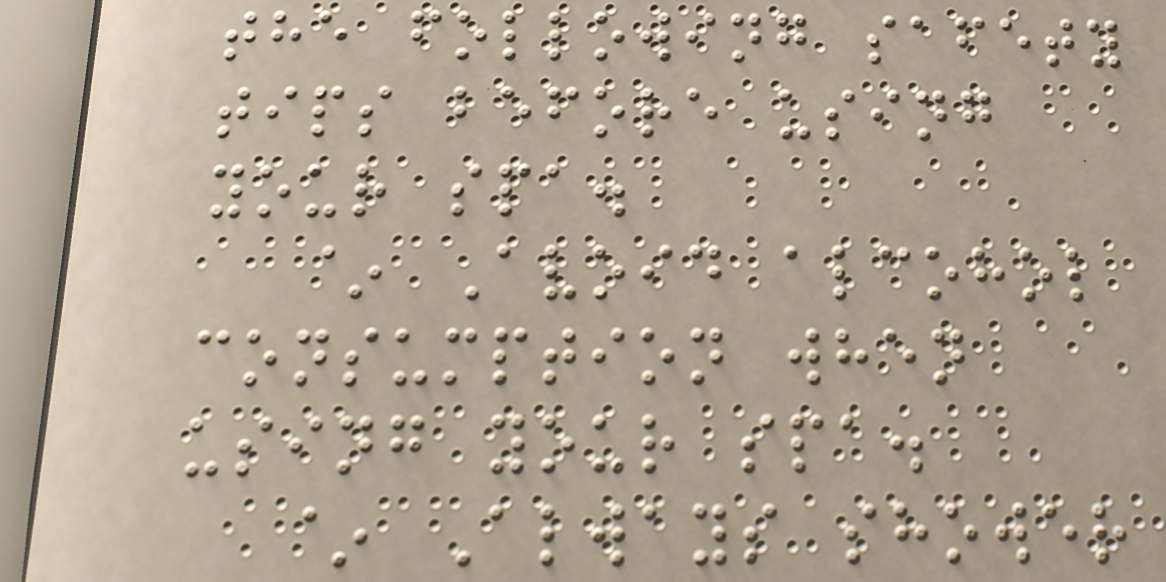the following safety
tips before using
your spa.
~ Avoid alcohol
consumption when
using your spa.
~ Always shower
